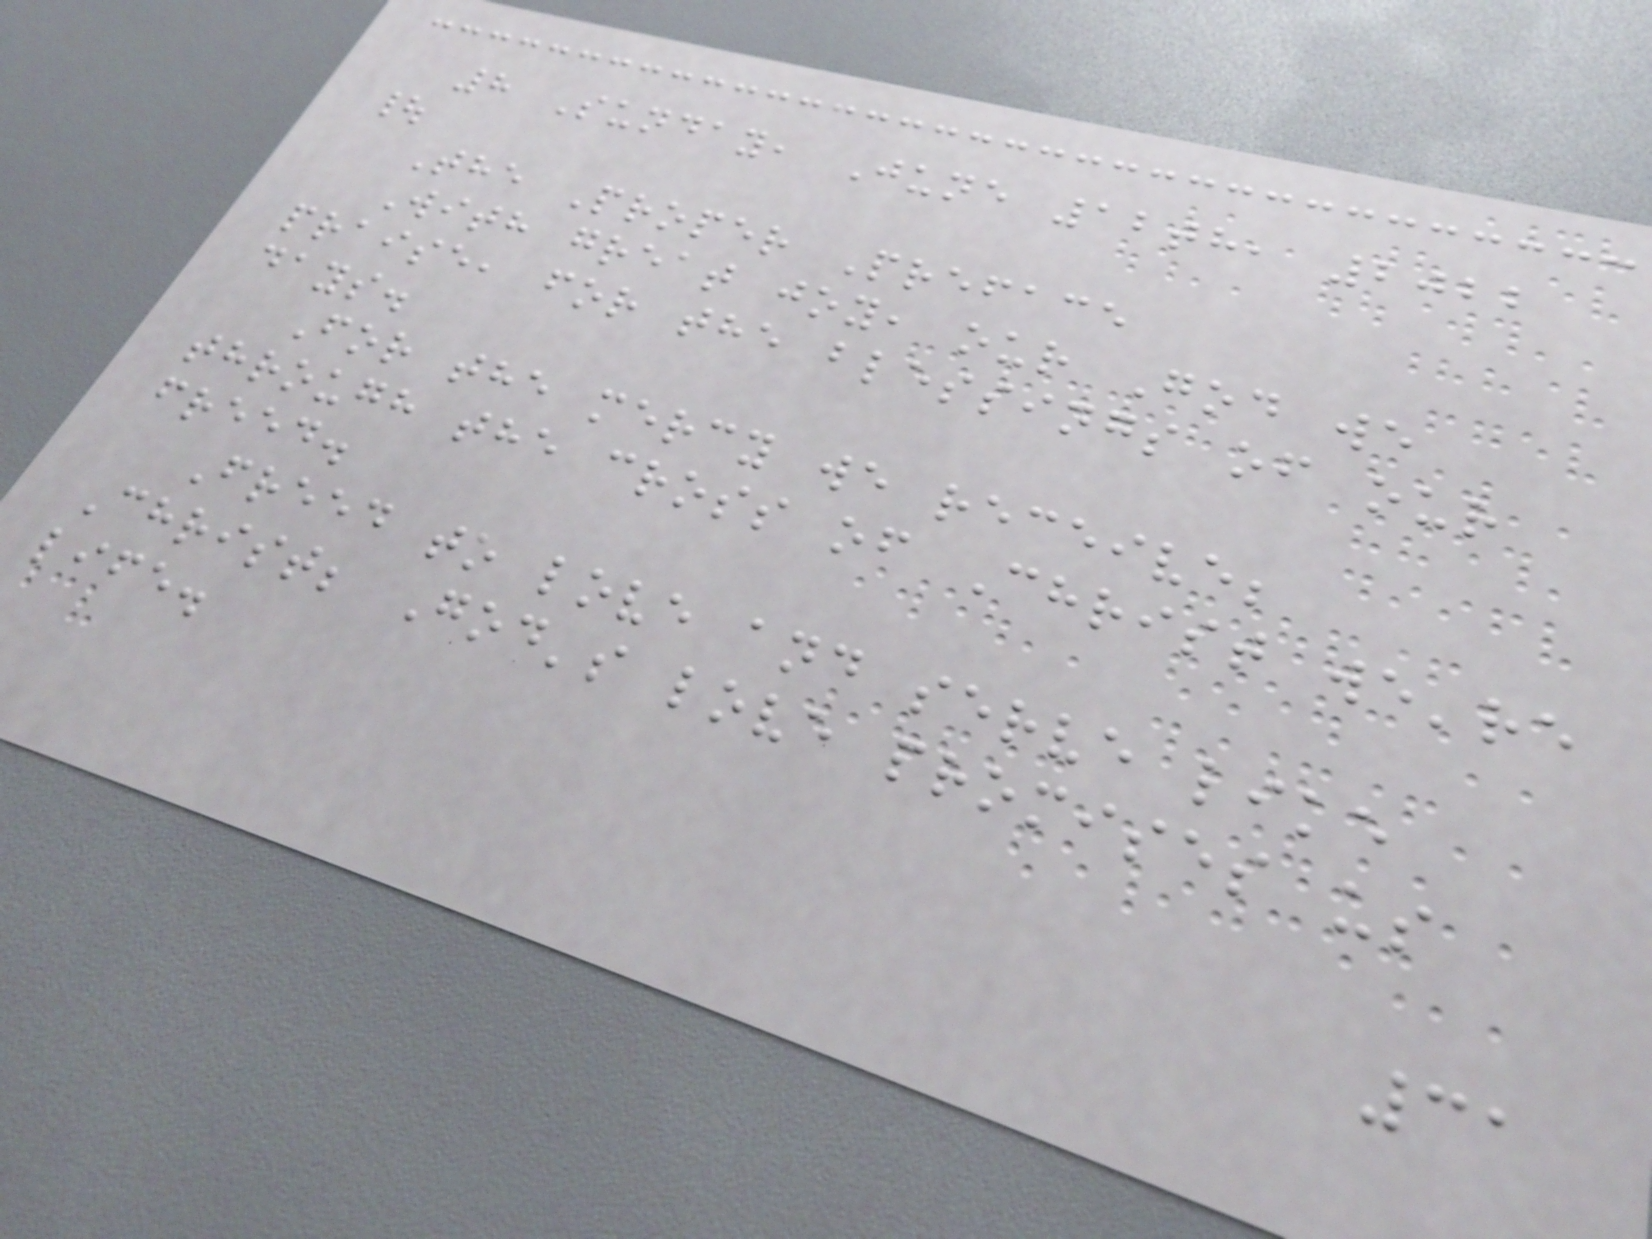8 Sunday, June 12th, 2022
|
The Proper Preface
With great joy, our God we
praise, for the blessings of our
days.
For the mercy we receive;
through the cross of Christ we're
freed.
Freed to love and serve like
Christ; God's love promises us
life.
31
